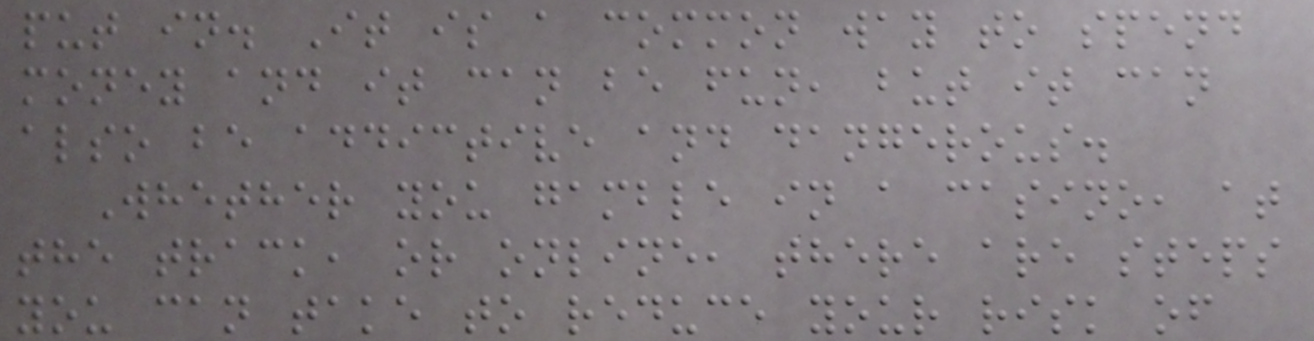put in. It is a common way to spend
money and it can be fun, but it can
also be addictive and dangerous.
Whether you gamble in a casino, at
the track, or online, there are steps
you can take to reduce your risk of
